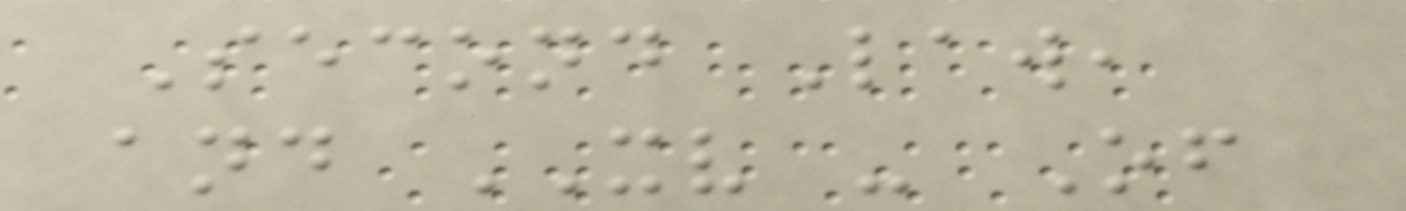Second Law,
and XV - Of
